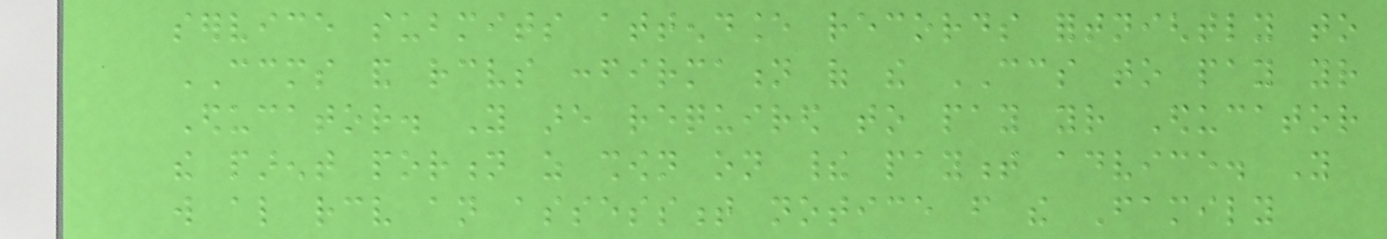service submits attendance records fortnightly to
CCMS and receives confirmation of the CCS to pay your
Educator. You are required to pay your Educator
the parent portion as shown on their payment advice. You
will also receive an assessment notice from the Family
